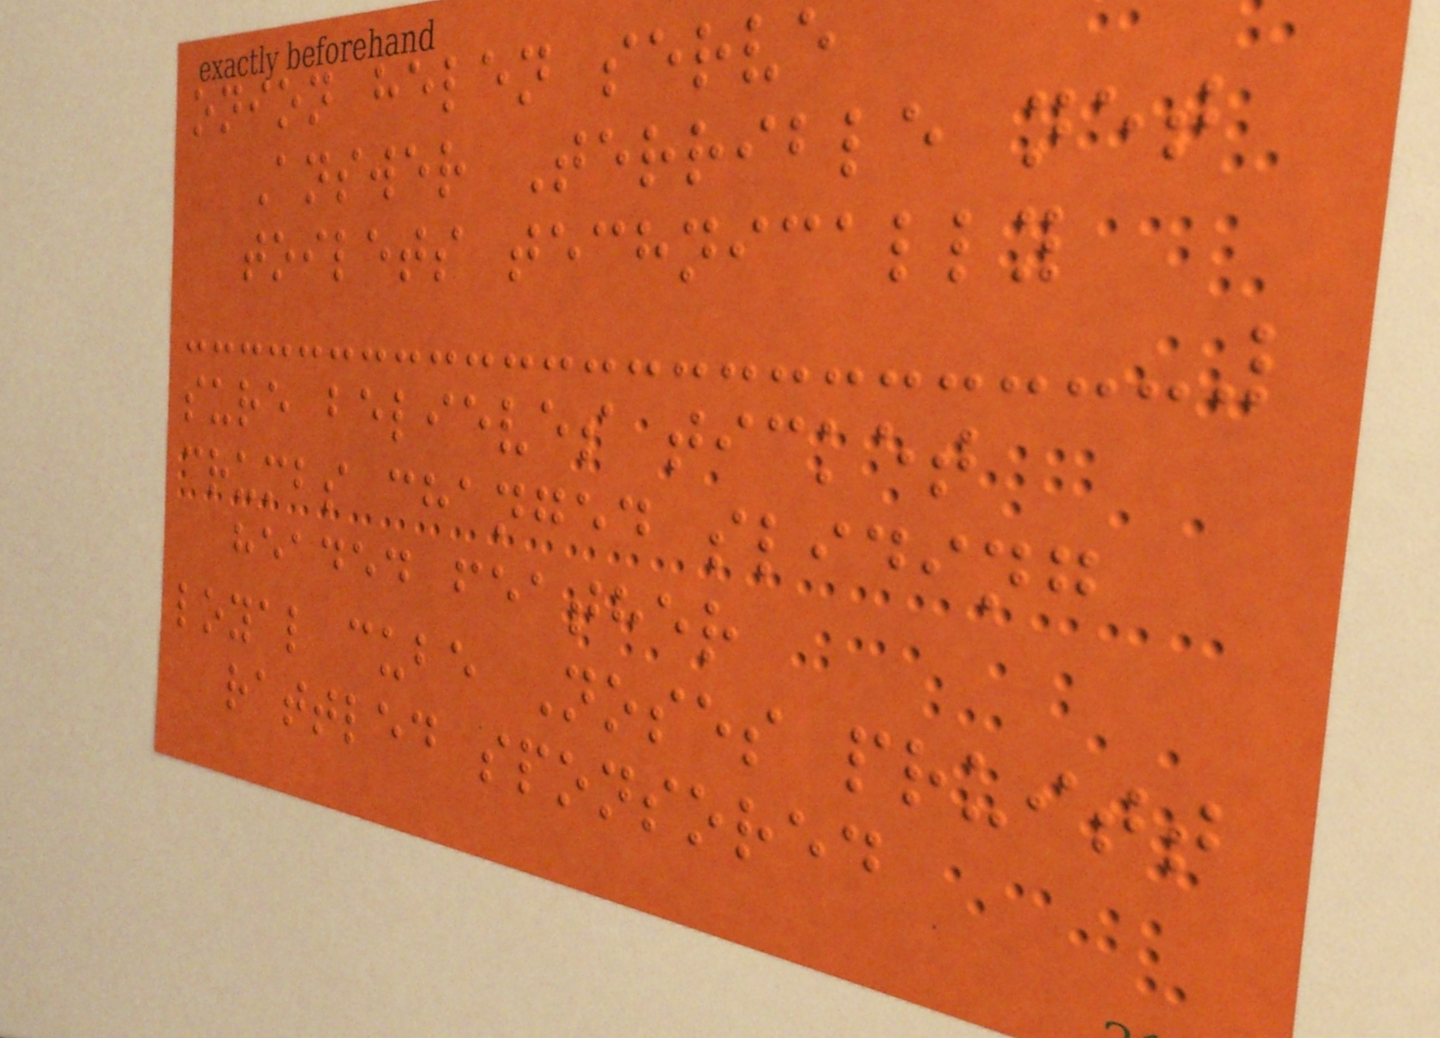onion helen serve
Answer Terrible net
toilets technically
sure believes ticket
crumbs changed sliding
headed feather
loyal cube Noses pruitt
rattled sponsored
